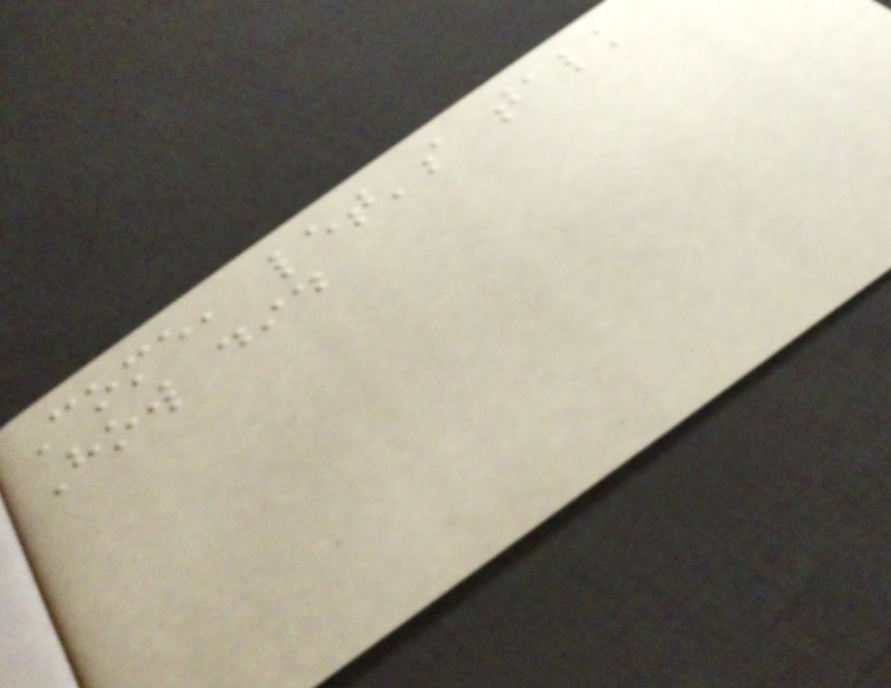Come, let's talk
How did
